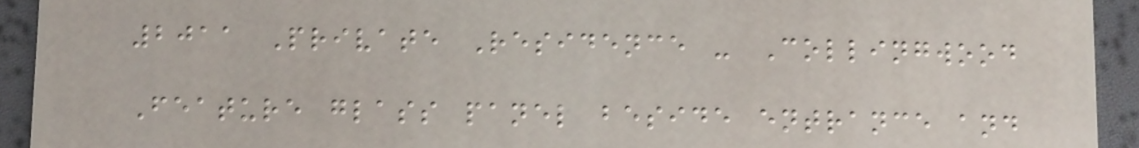2011 Private Residence - Collingwood
Feature glass panel beside entrance and
